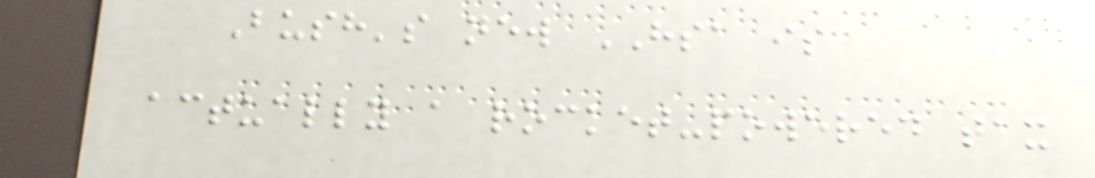Bush's new HSA is
actually a rocket-powered tax
